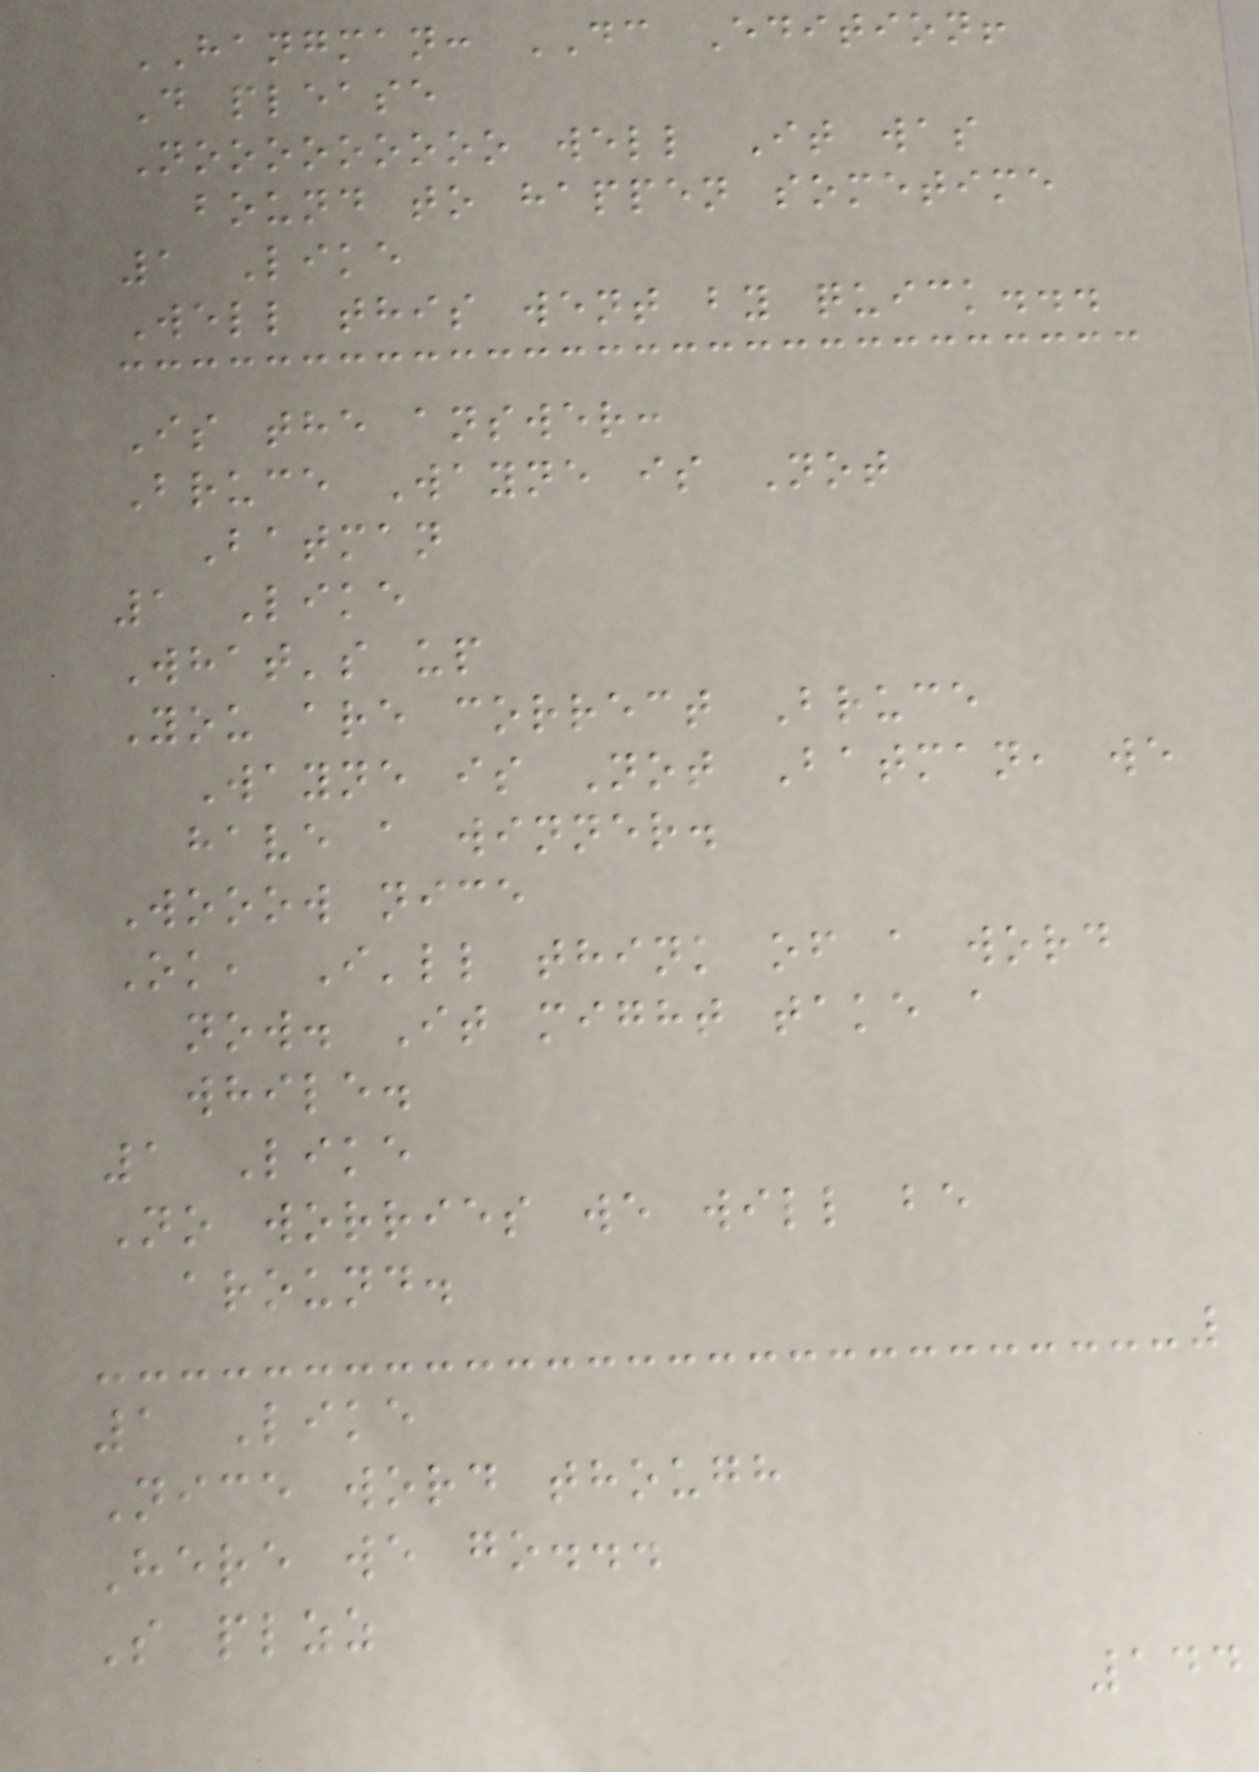HANGMAN: DC Edition!
D please
Nooooooooo well It was
bound to happen sometime
1 Like
Well this went by quick...
Is the answer:
Bruce Wayne is Not
Batman
1 Like
What's up
You are correct Bruce
Wayne is Not Batman, we
have a winner.
Wooow nice
Ok, I'll think of a word
now. It might take a
while.
1 Like
No worries we will be
around.
1 Like
Nice word though
Here we go...
S plzz
144
